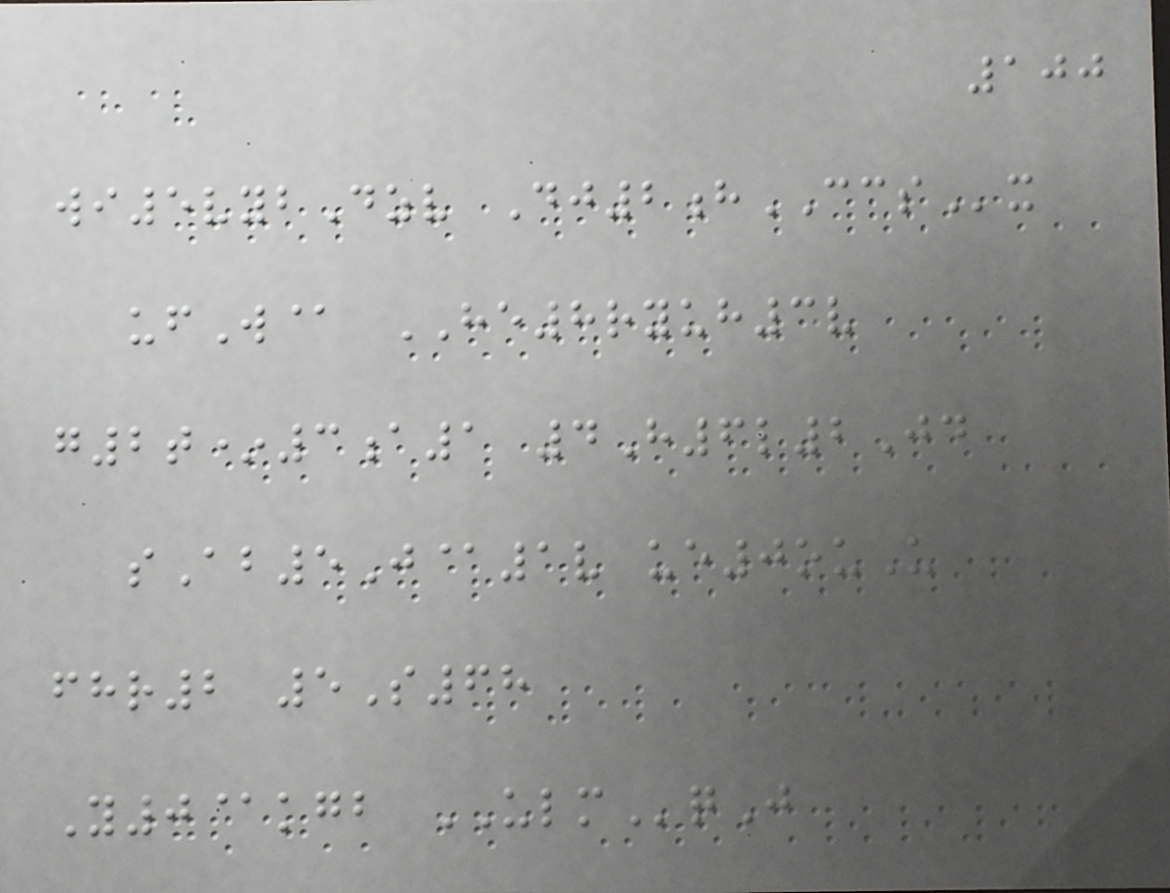100
wi5vybDzv Dj2hCCSx
ufW@ HE8ryuh3v
g2t*3a1 4H6l2Jd
sAb5J@1v ue0ouU
fhr2 5S68
Y0@kgb ULMqJ
